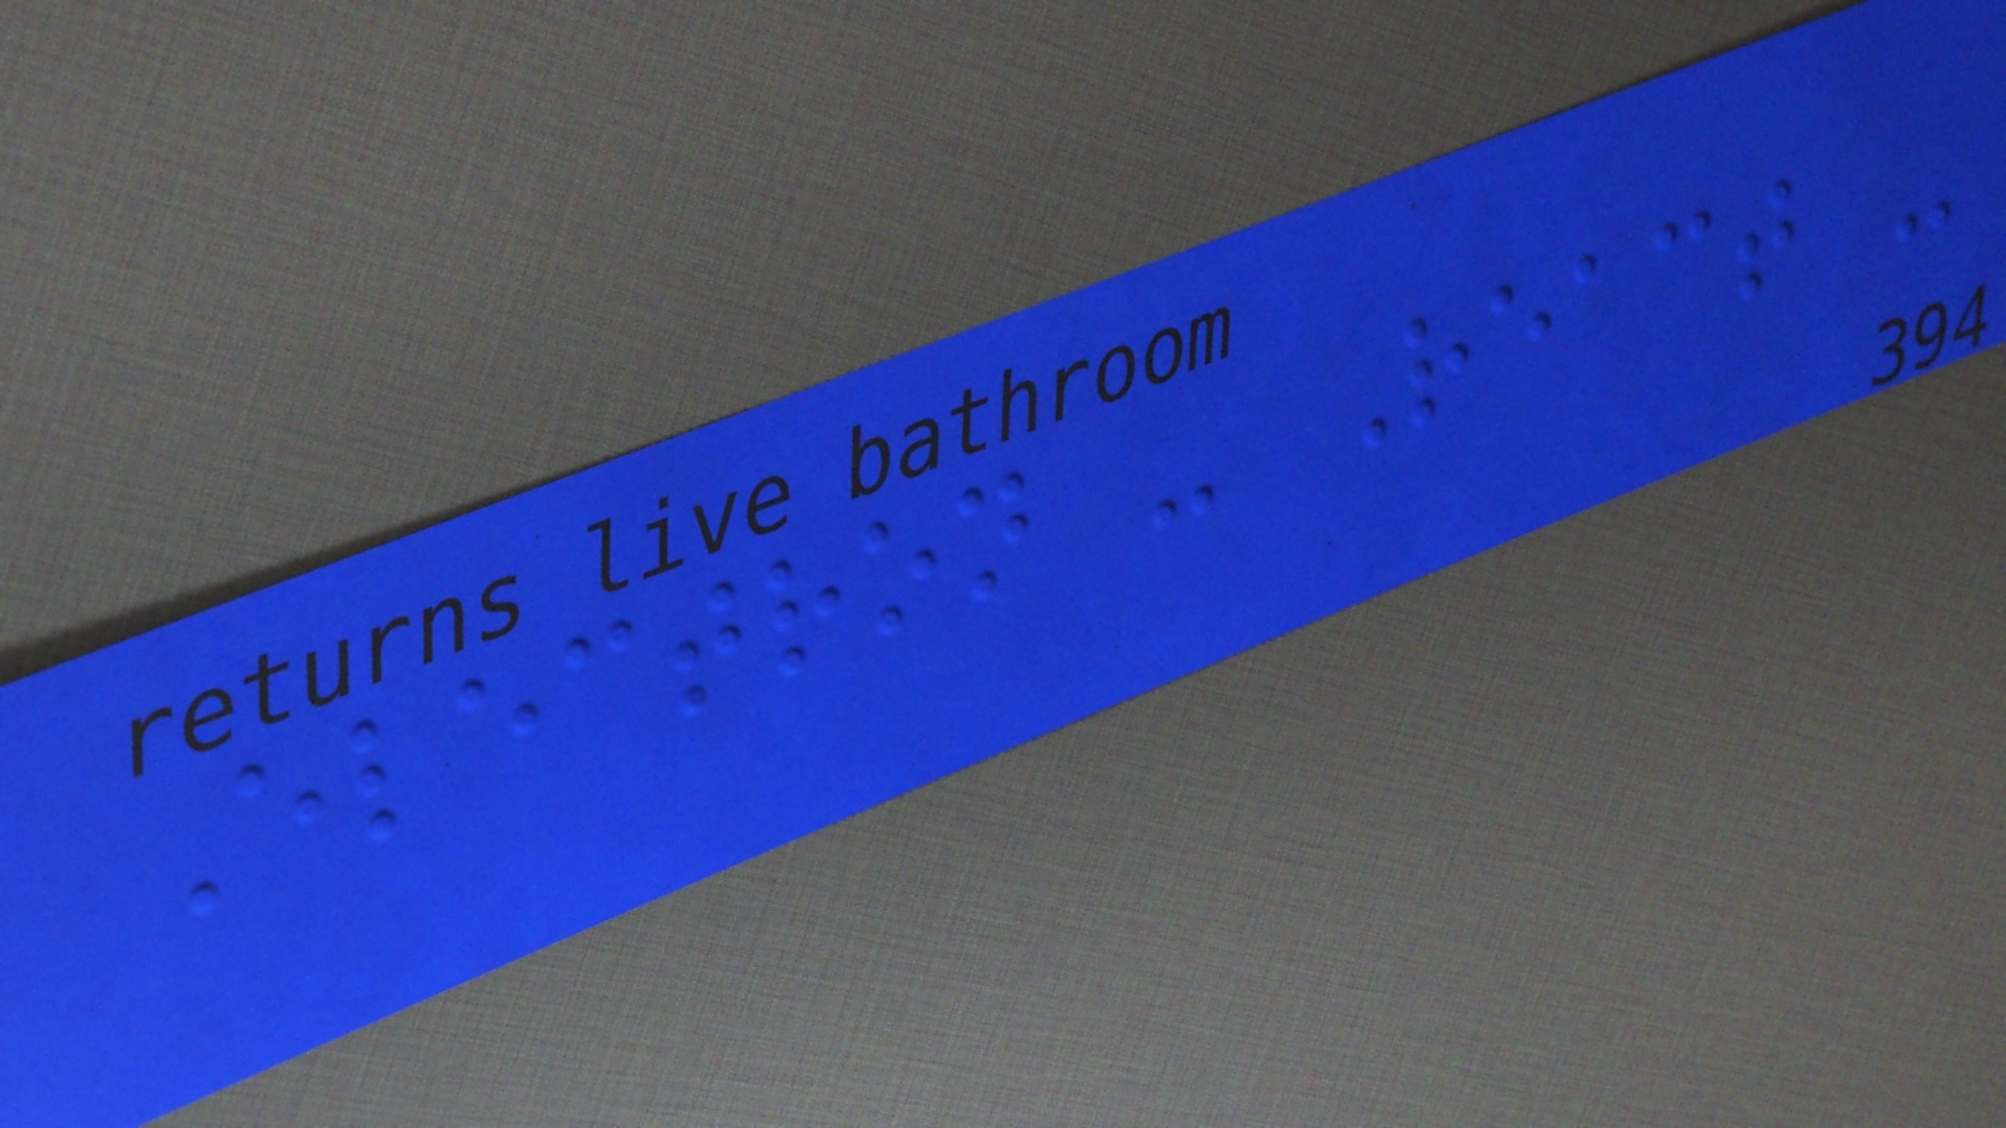Electron - React -
